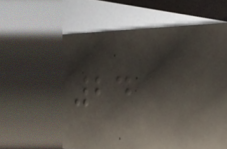24
